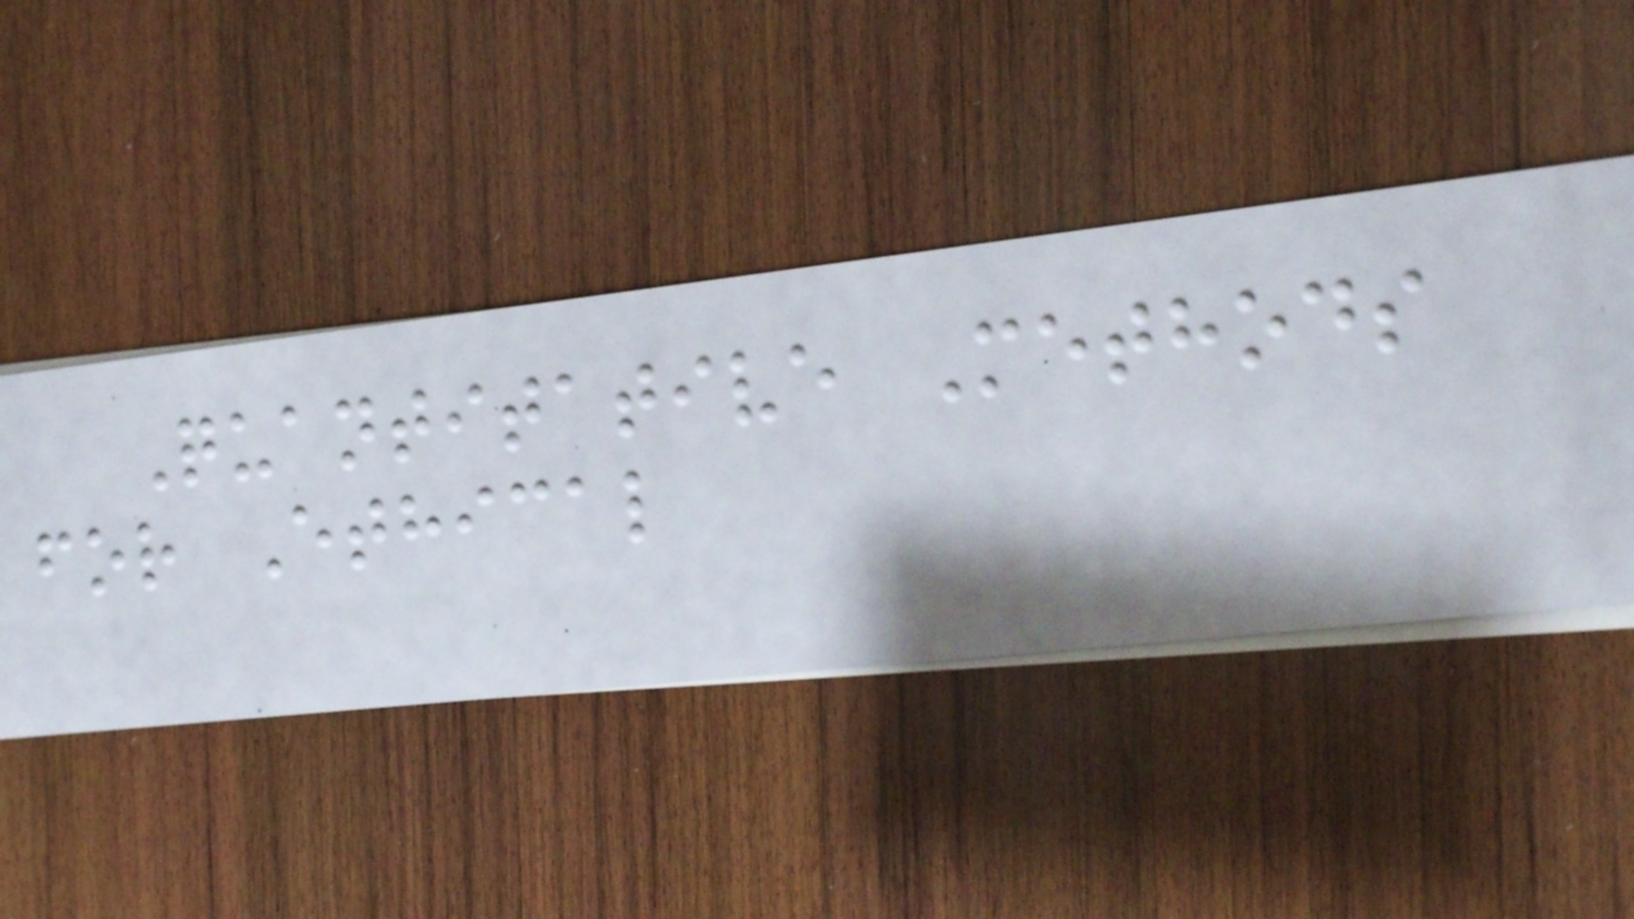Quantitative Methods
for Ethical
